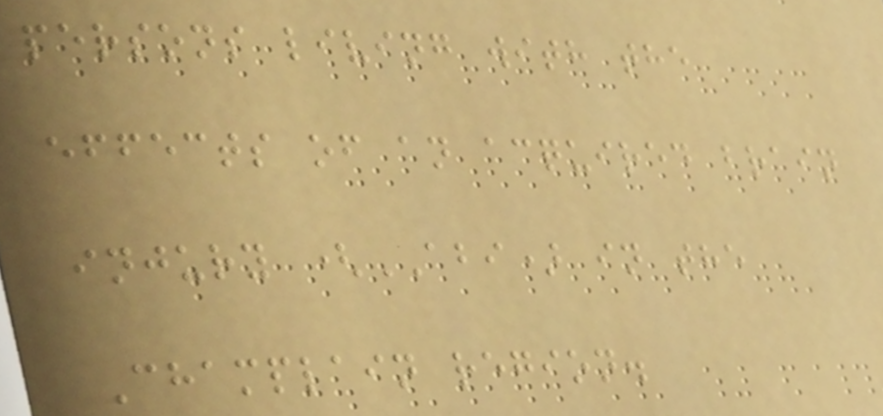persons living with the
effects of an acquired brain
injury (ABI) in the
Champlain region.
